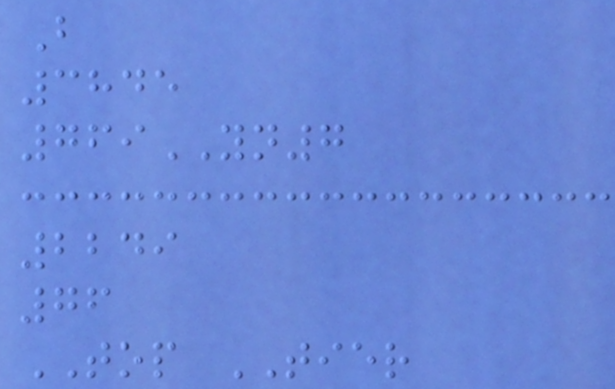B
3845
769YN7
2249
76
TOP TIER
